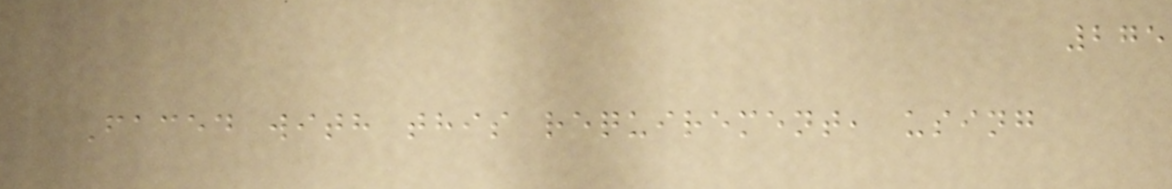275
Faced with this requirement, using
